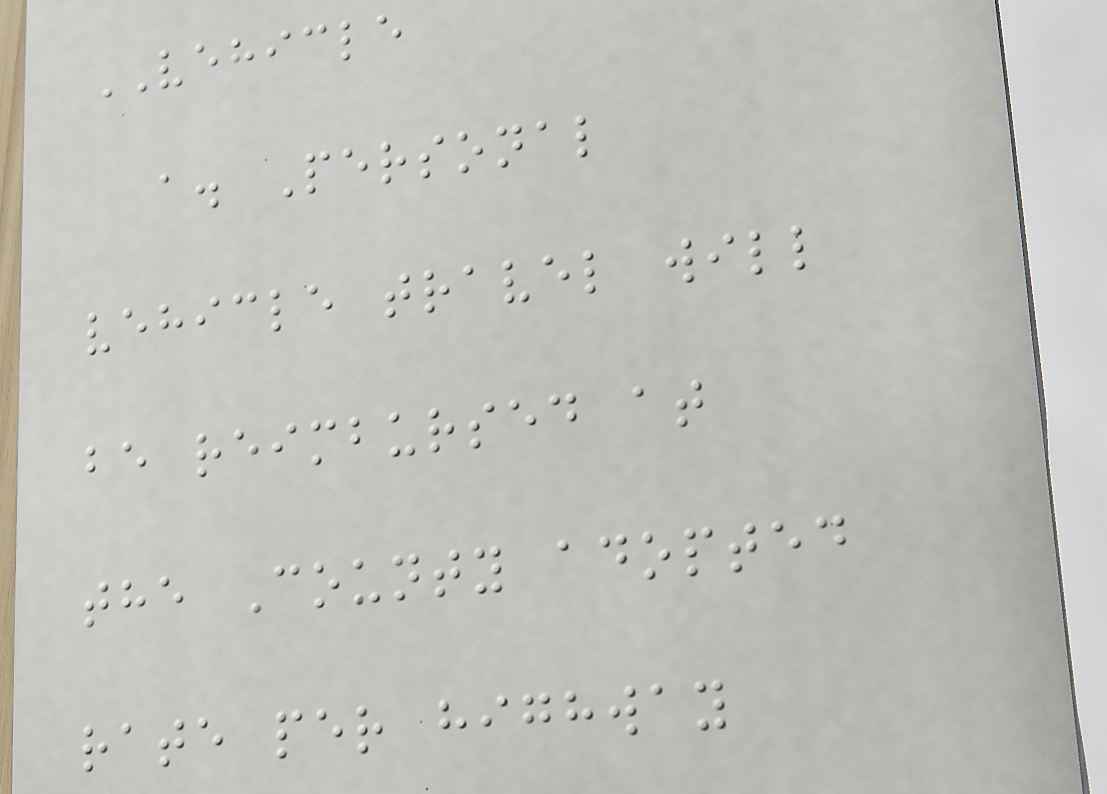VEHICLE
a. Personal
vehicle travel will
be reimbursed at
the County adopted
rate per highway
